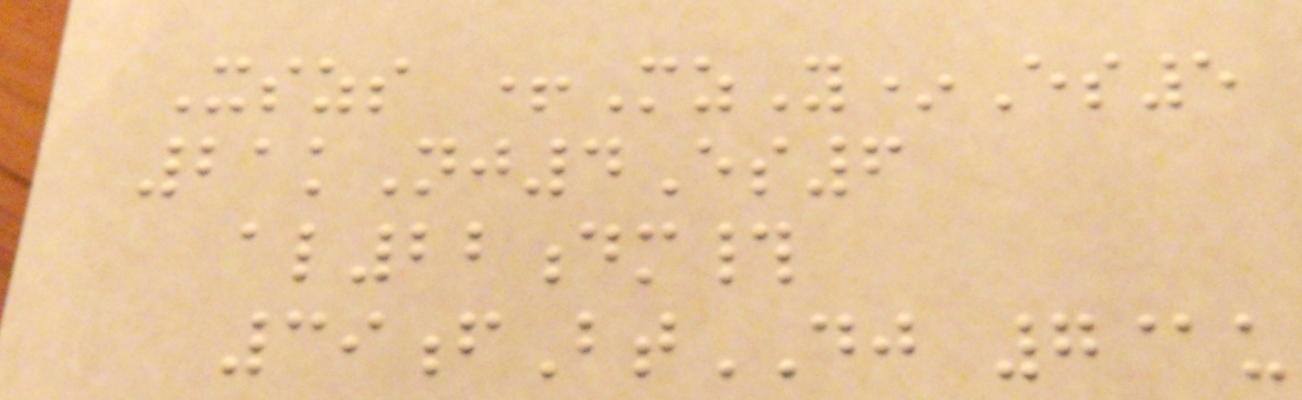Xszs +MzY*Es5
21kNj4Es6
al22dm#
39fBtDJ 7@u
